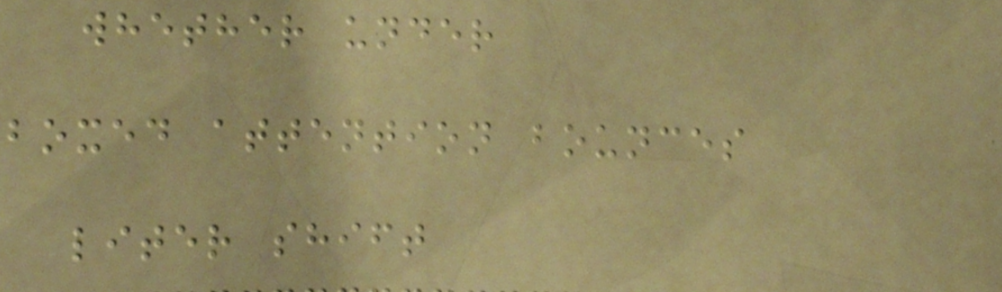whether under
boxed attention bounces
liter shift
